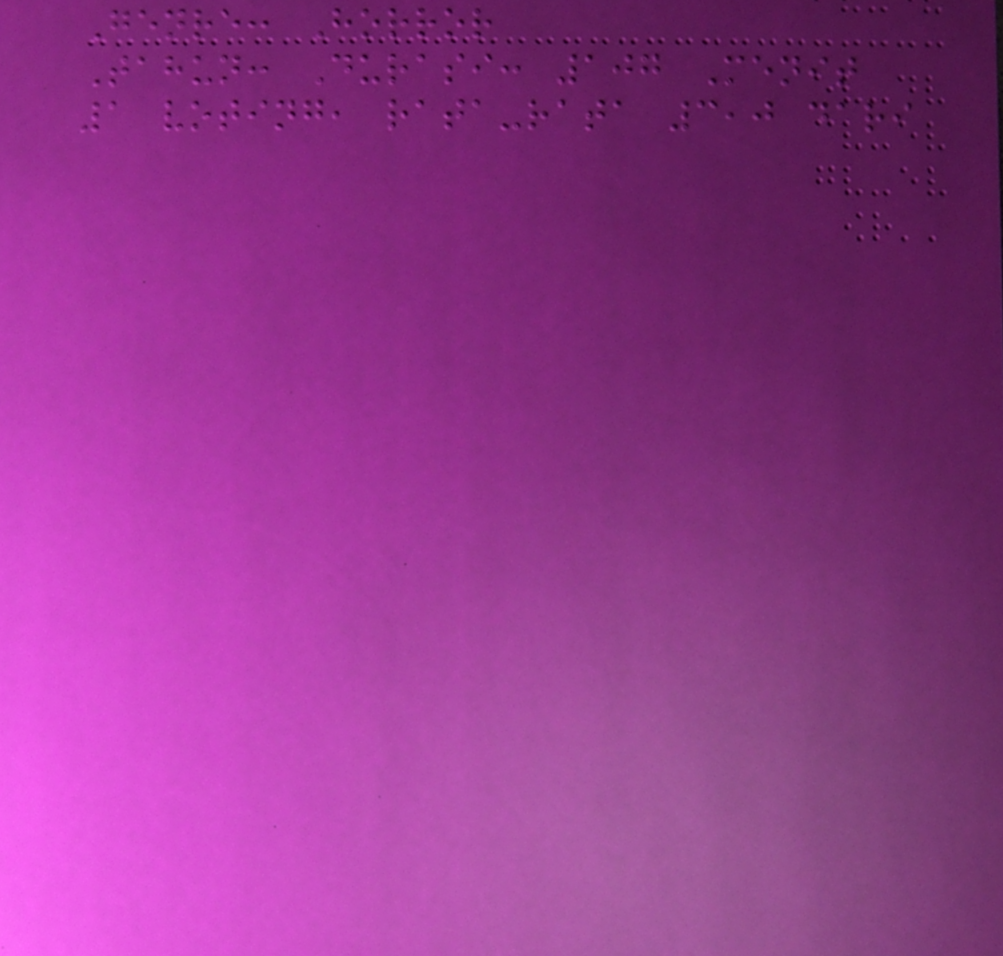Genre: Horror
Tahun: Durasi: 107 Menit
1 voting, rata-rata 3,0 dari
